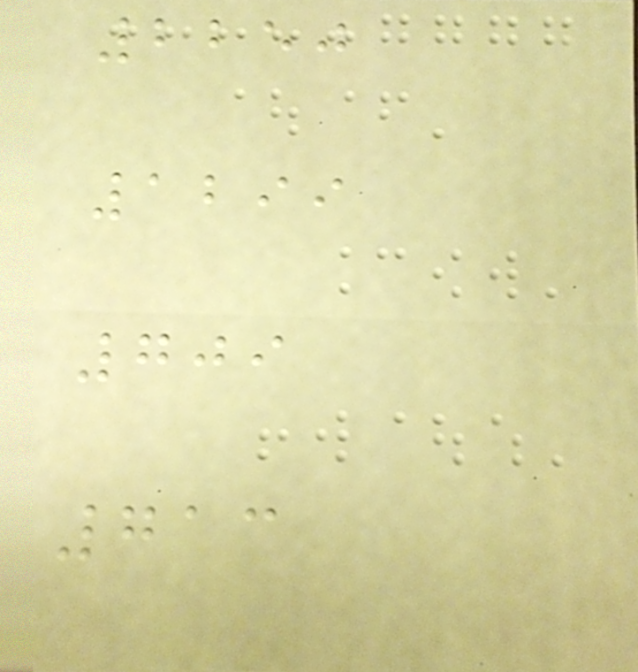2250
1299
709
713
